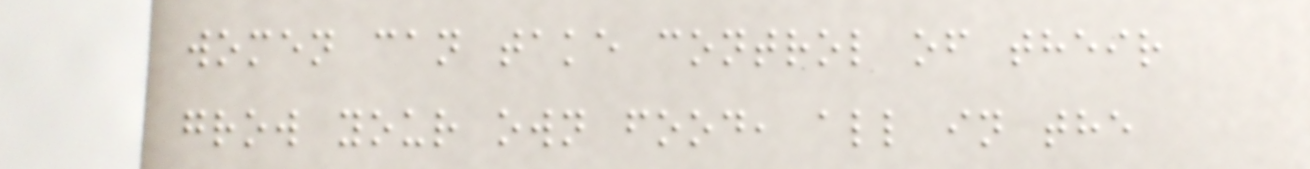women can take control of their
grow your own food, all in the
